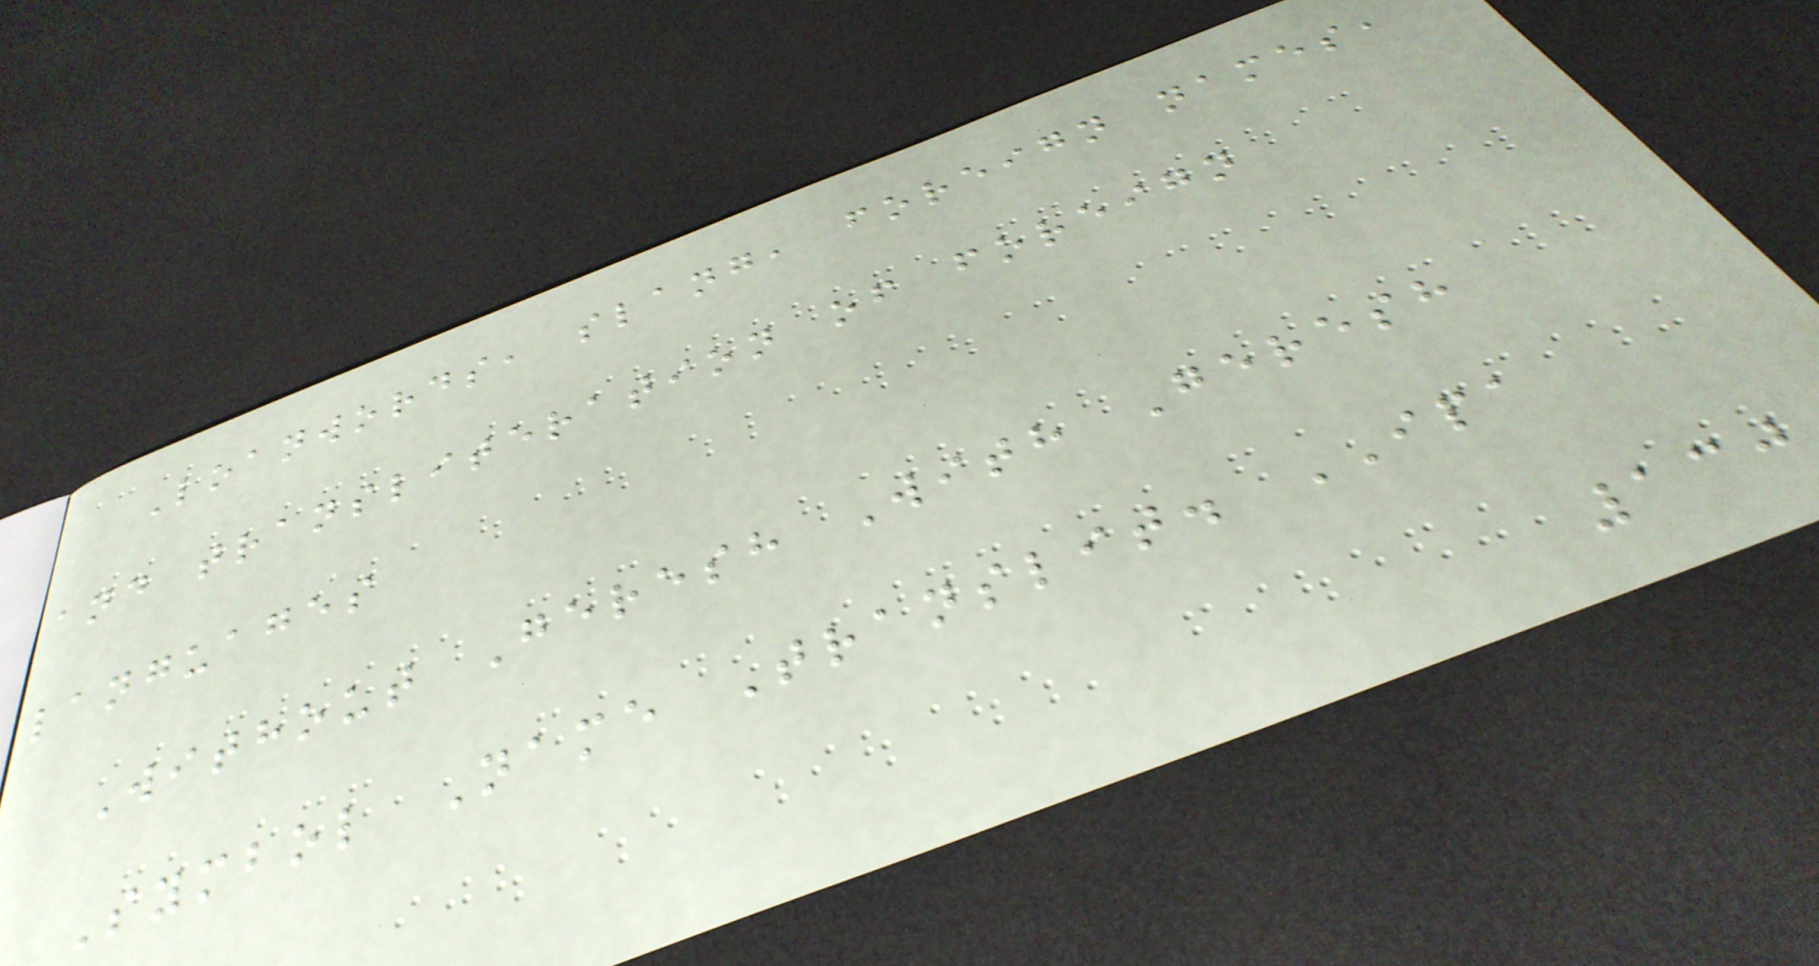Loanwords, slang, foreign names,
and transliteration of foreign
languages
Without Geresh With Geresh
Symbol Name Translit. IPA
130
